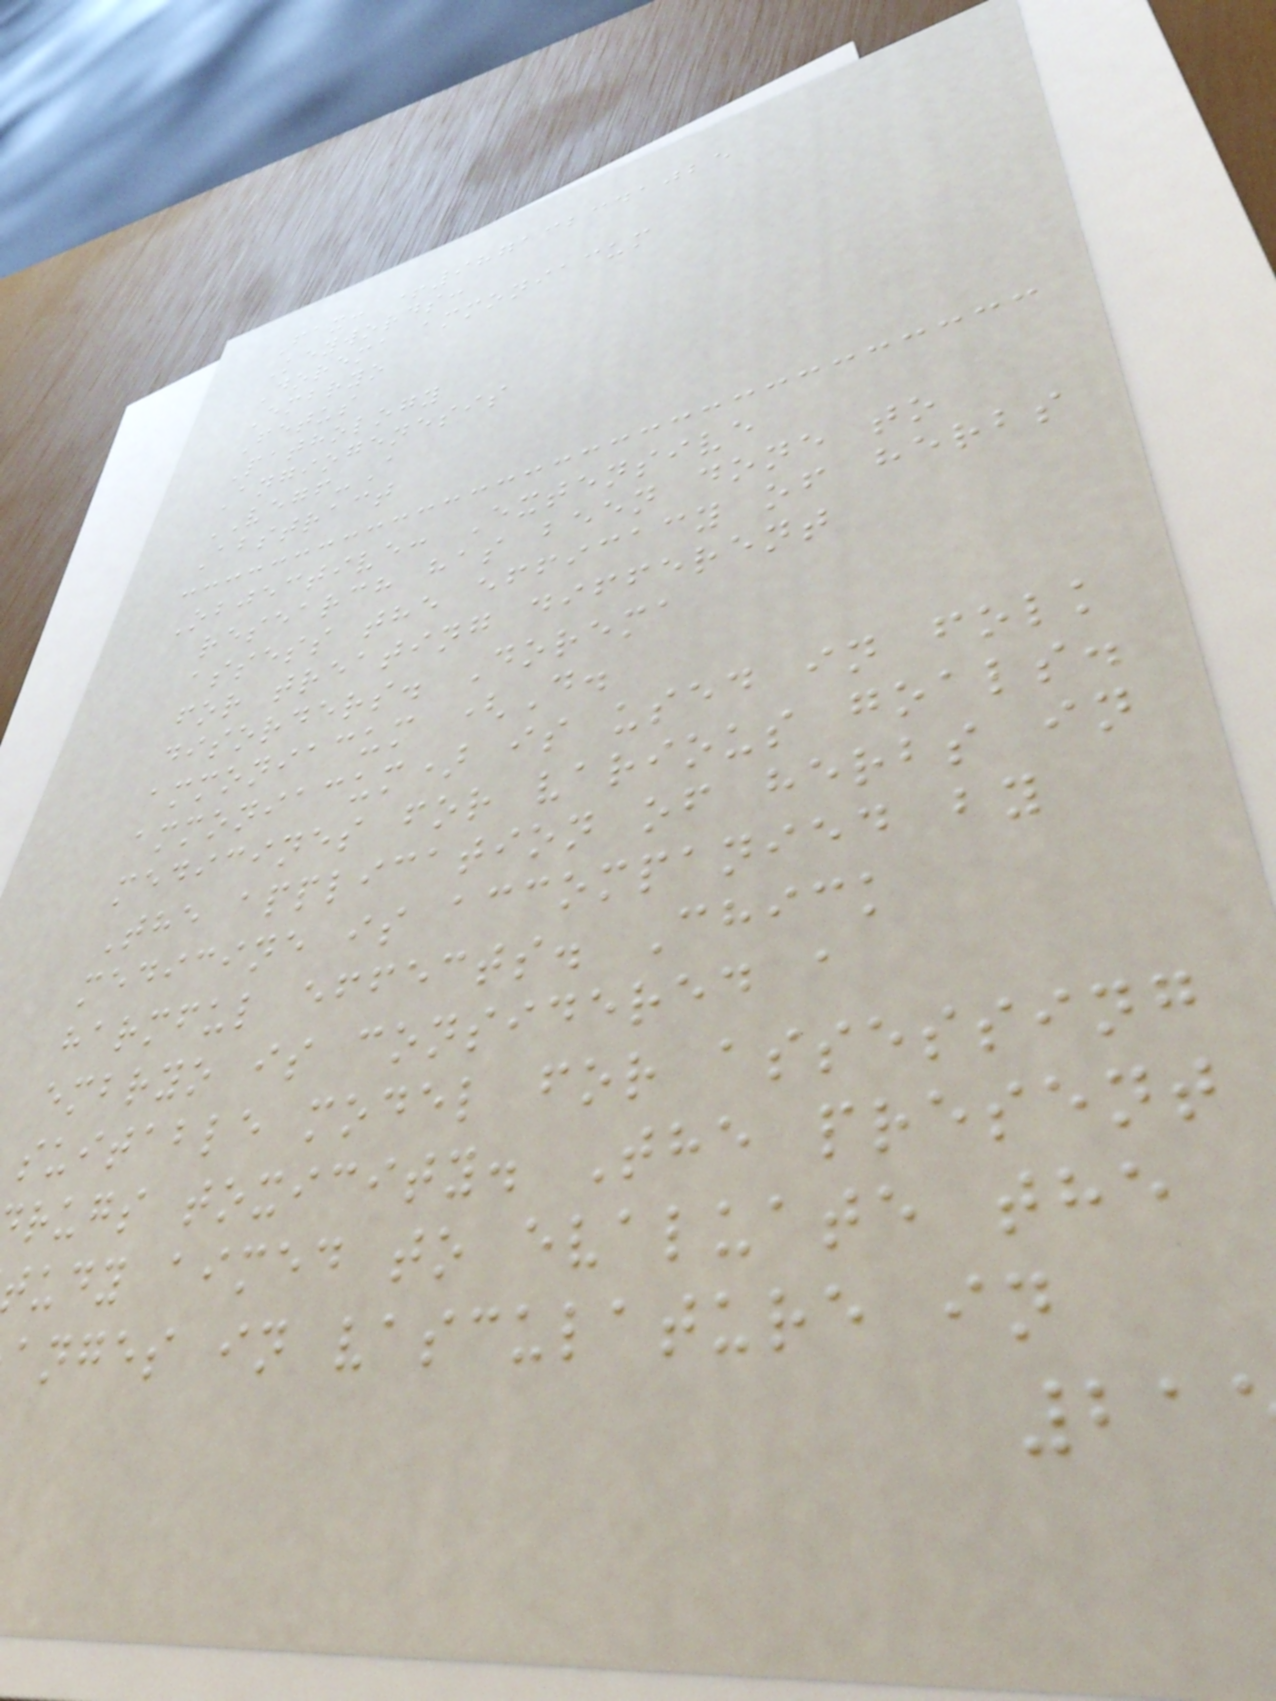Fax: +987132341025
Keywords:
Dorema ammoniacum
Embryo
Fetus
Pathology
Angiogenesis
VEGF-A
Abstract
Objective: Extensive
research has been done to
assess the efficacy of herbs
for treating different
disorders. Dorema
ammoniacum (D.
ammoniacum) is used in folk
medicines for various goals.
The application of herbs in
medicine is accompanied by
harmful effects. Chick
embryo is considered a
suitable model for assessing
rugs toxicity. The present
udy aimed to evaluate the
anges in vasculature in
